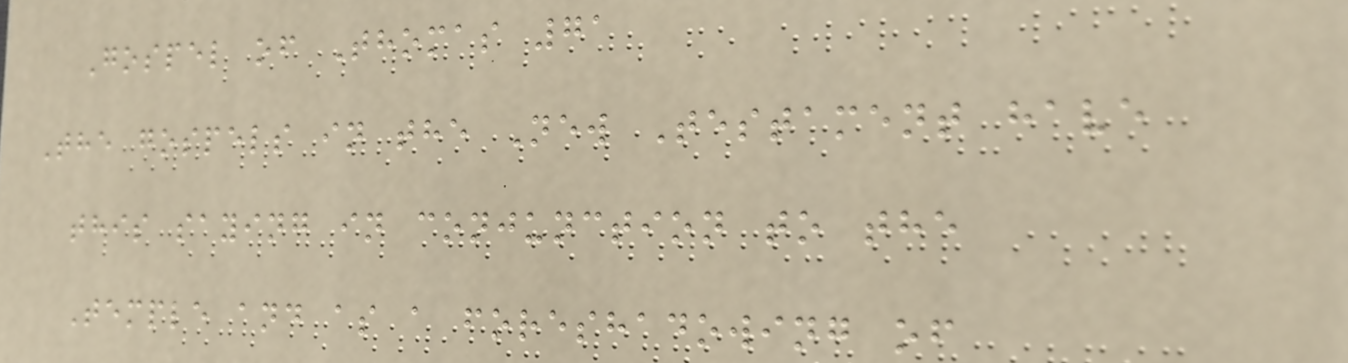Gospel of Thomas 71
The gospels in the New Testament have
this saying in conjunction to the
Temple and as a foreshadowing of
